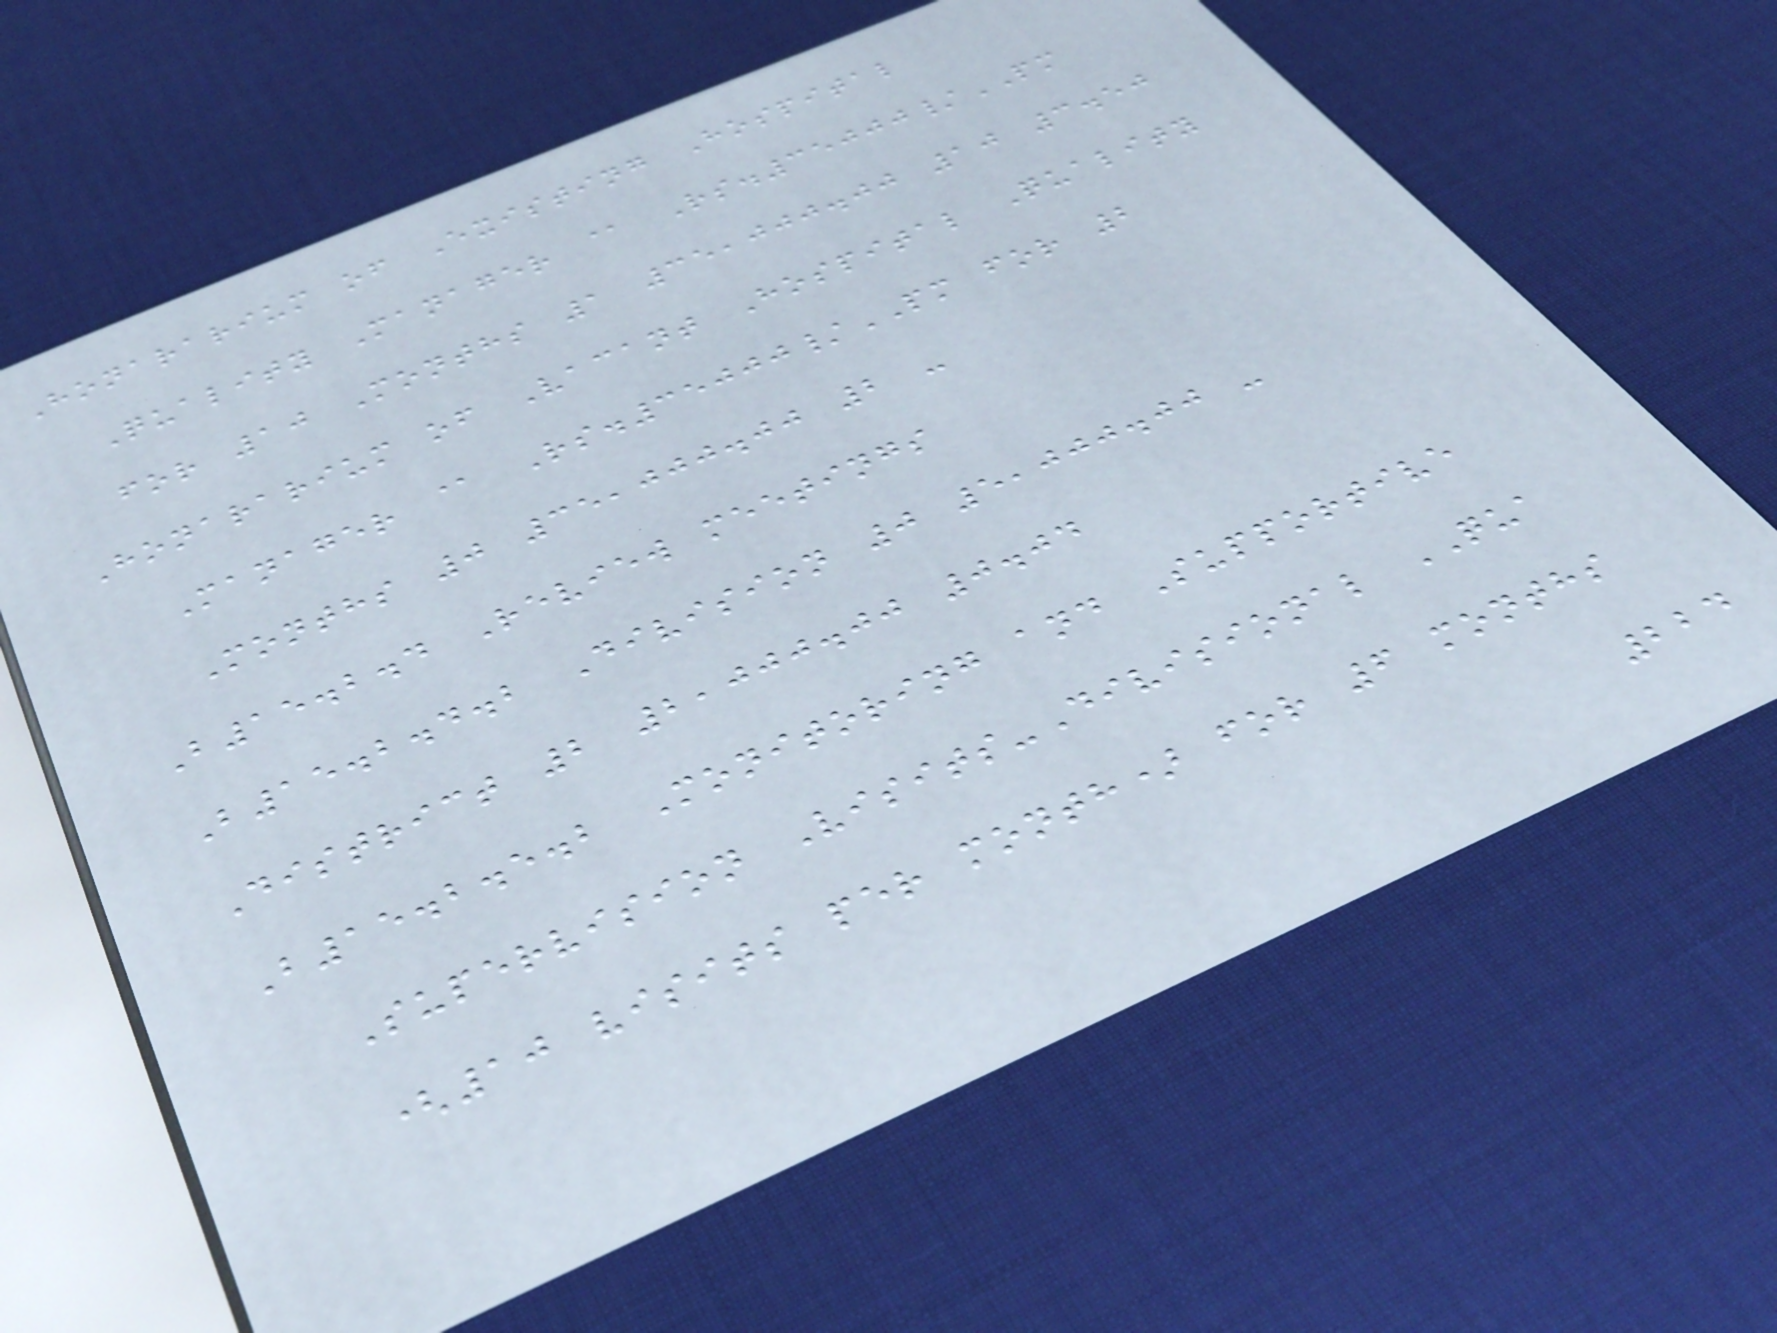Honararium of Existing Hospital
Quality Manager @ Rs.35000/PM
for 10 Months 1 35,000.00 10 3.50
Honararium of Vacant Hospital Quality
Manager @ Rs.35000/PM for 2
Months 0 35,000.00 2 -
B15.2.4 Review meetings
B15.2.4.2 Division 0 5,000.00 -
District 2 2,000.00 0.04
B15.2.5.2 Monitoring and Supportive
Supervision Visits-Divisional QUA
(10 visits per month) for 6 months
224
